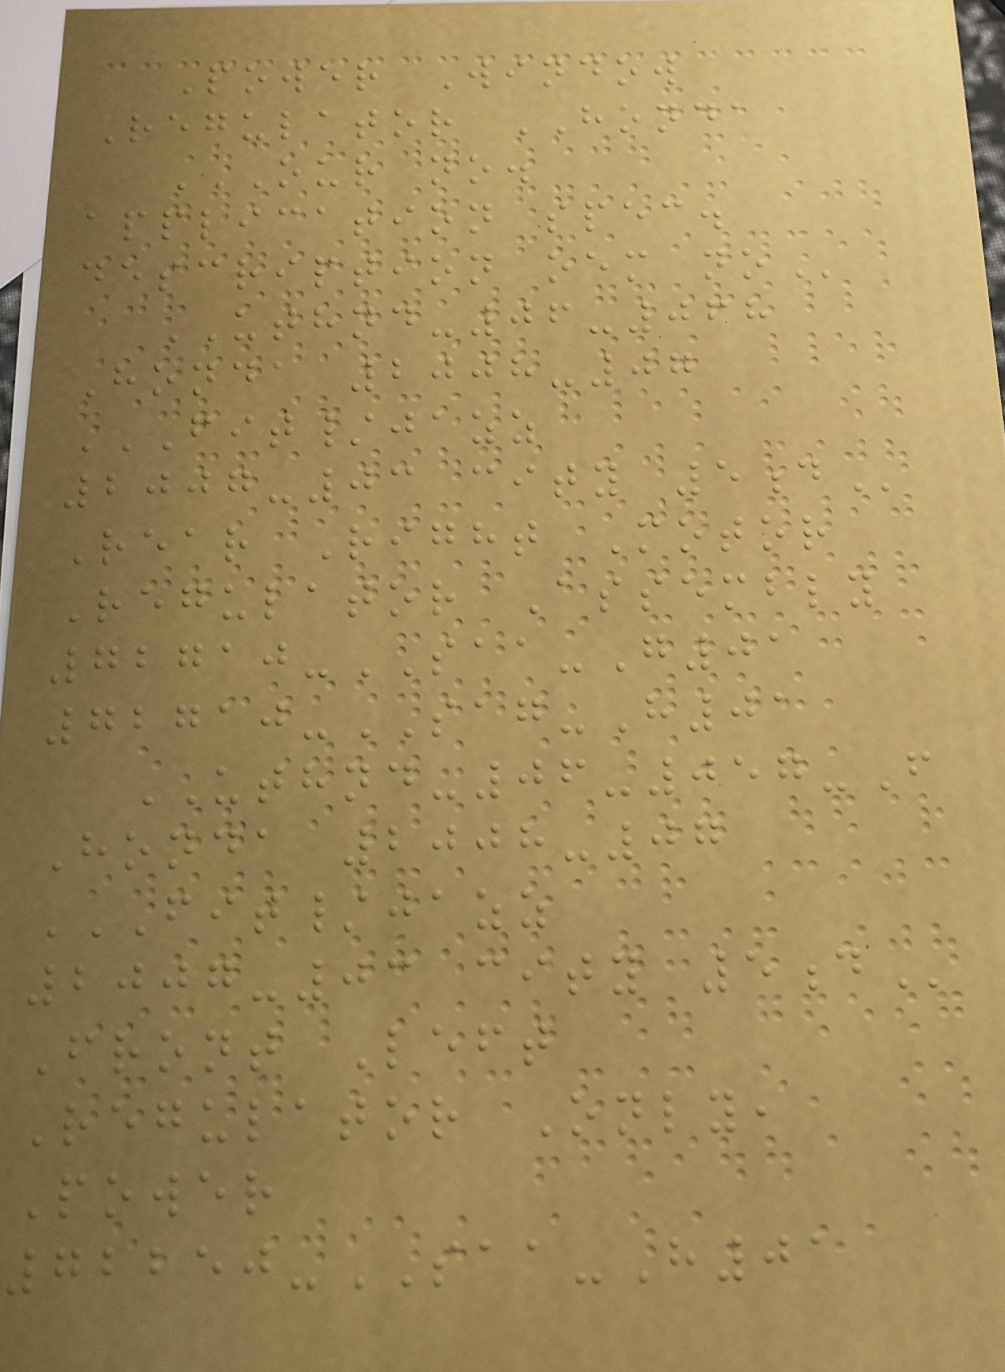Power Window
Regulator HONDA
OUR NO.
APPLICATION SPEC.
DESCRIPTION OEM NO
UTHND-06-068
Honda 2008-07
FIT/JAZZ
2007-03 CITY 5D
Rear Right Motor
Regulator Assembly
72710-SAA-G01
72710-SAG-H01
UTHND-06-057-F
Honda 2008-07
FIT/JAZZ
2007-03 CITY 5D
Front Left
Regulator Only,
Power
72250-SAA-H01
